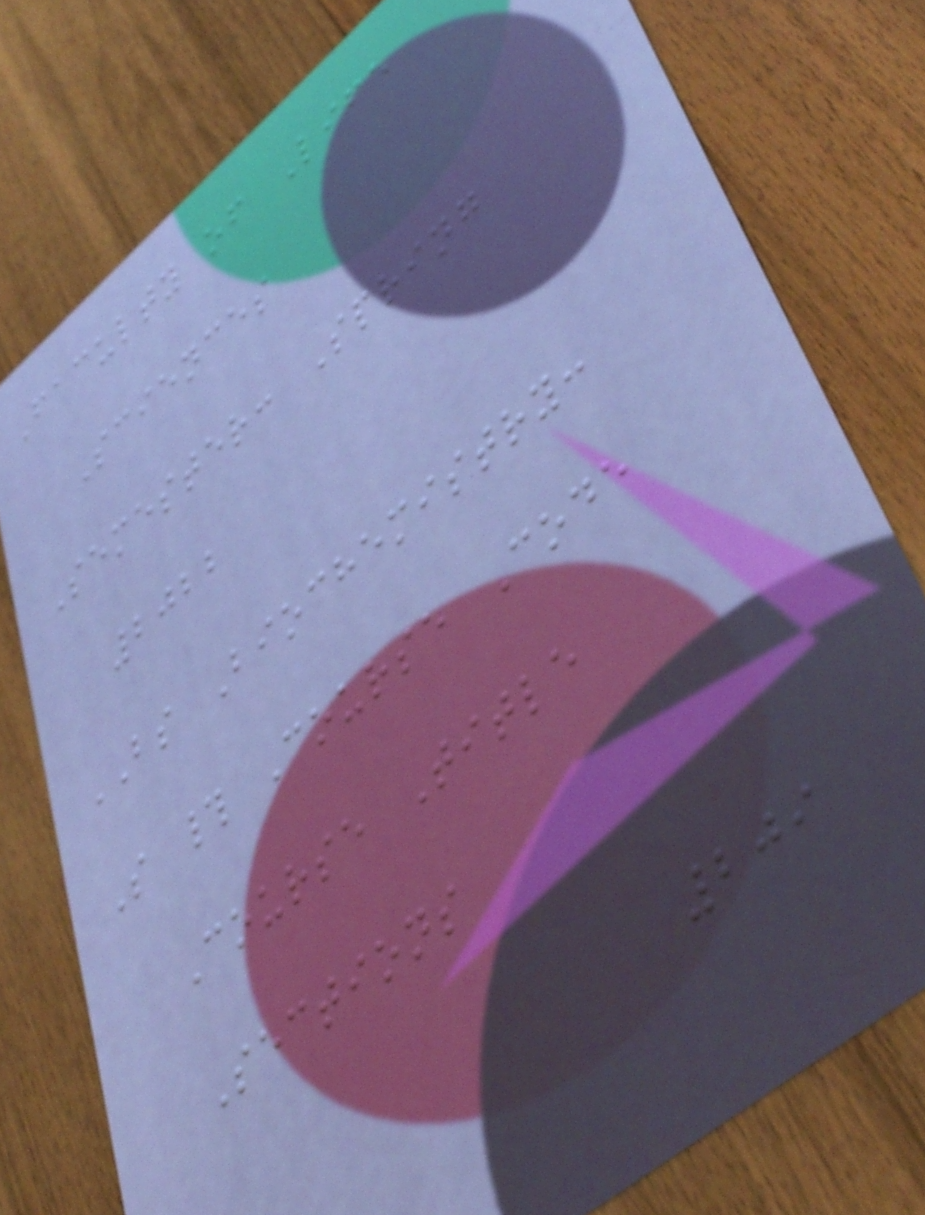Faculty of Life
Sciences
Semester: Spring
2022
BS Biochemistry:
S # Course Code
Course Title
Sections
209
